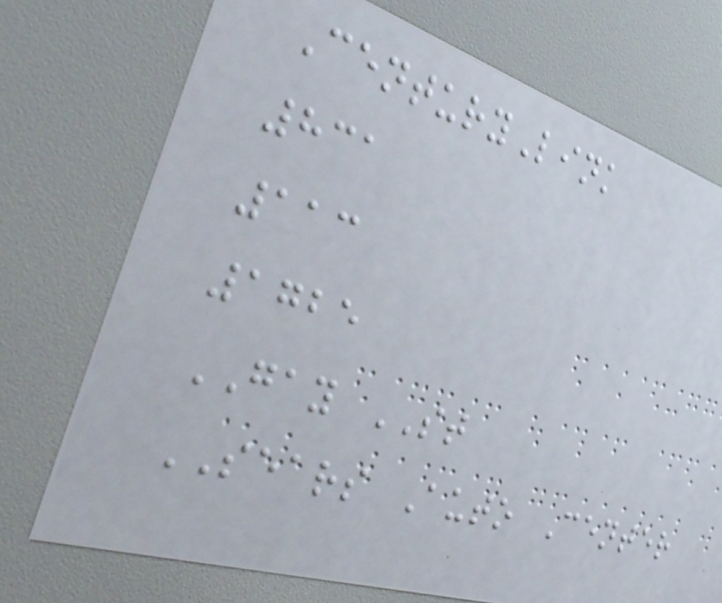CenturyLink
831
113
1725
GAY ST
SEARS Auto Center
